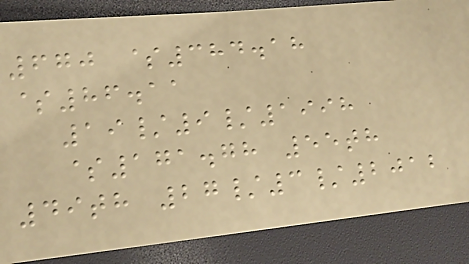670 $384.18
$86.11
19/9/1998
$171.78 55th
49th 27/3/2012
